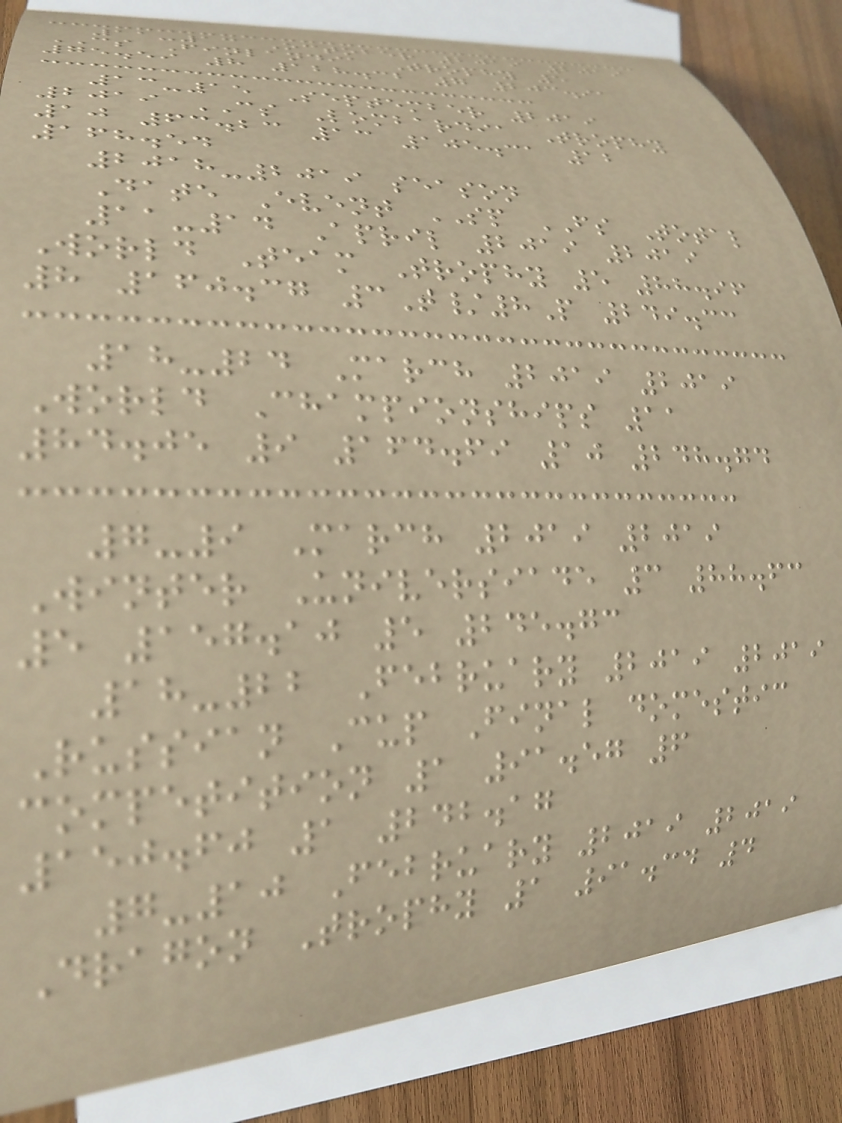11-13 October 2019 2019
CS Finlandia Trophy 5
75.59 8 128.32 7 203.91
13-15 September 2019
2019 CS Lombardia Trophy
10 63.23 13 105.31 12
168.54
2018-2019 season
Date Event SP FS Total
11-14 April 2019 2019
World Team Trophy 5 88.96
8 160.37 3T/8P 249.33
18-24 March 2019 2019
World Championships 11
84.05 9 164.69 10 248.74
7-9 March 2019 2019
Winter Universiade 3 88.63
5 157.10 5 245.73
18-22 February 2019 2019
Russian Cup Final domestic
competition 1 91.57 6
150.60 1 242.17
7-10 February 2019 2019
Dragon Trophy 1 91.34 4
